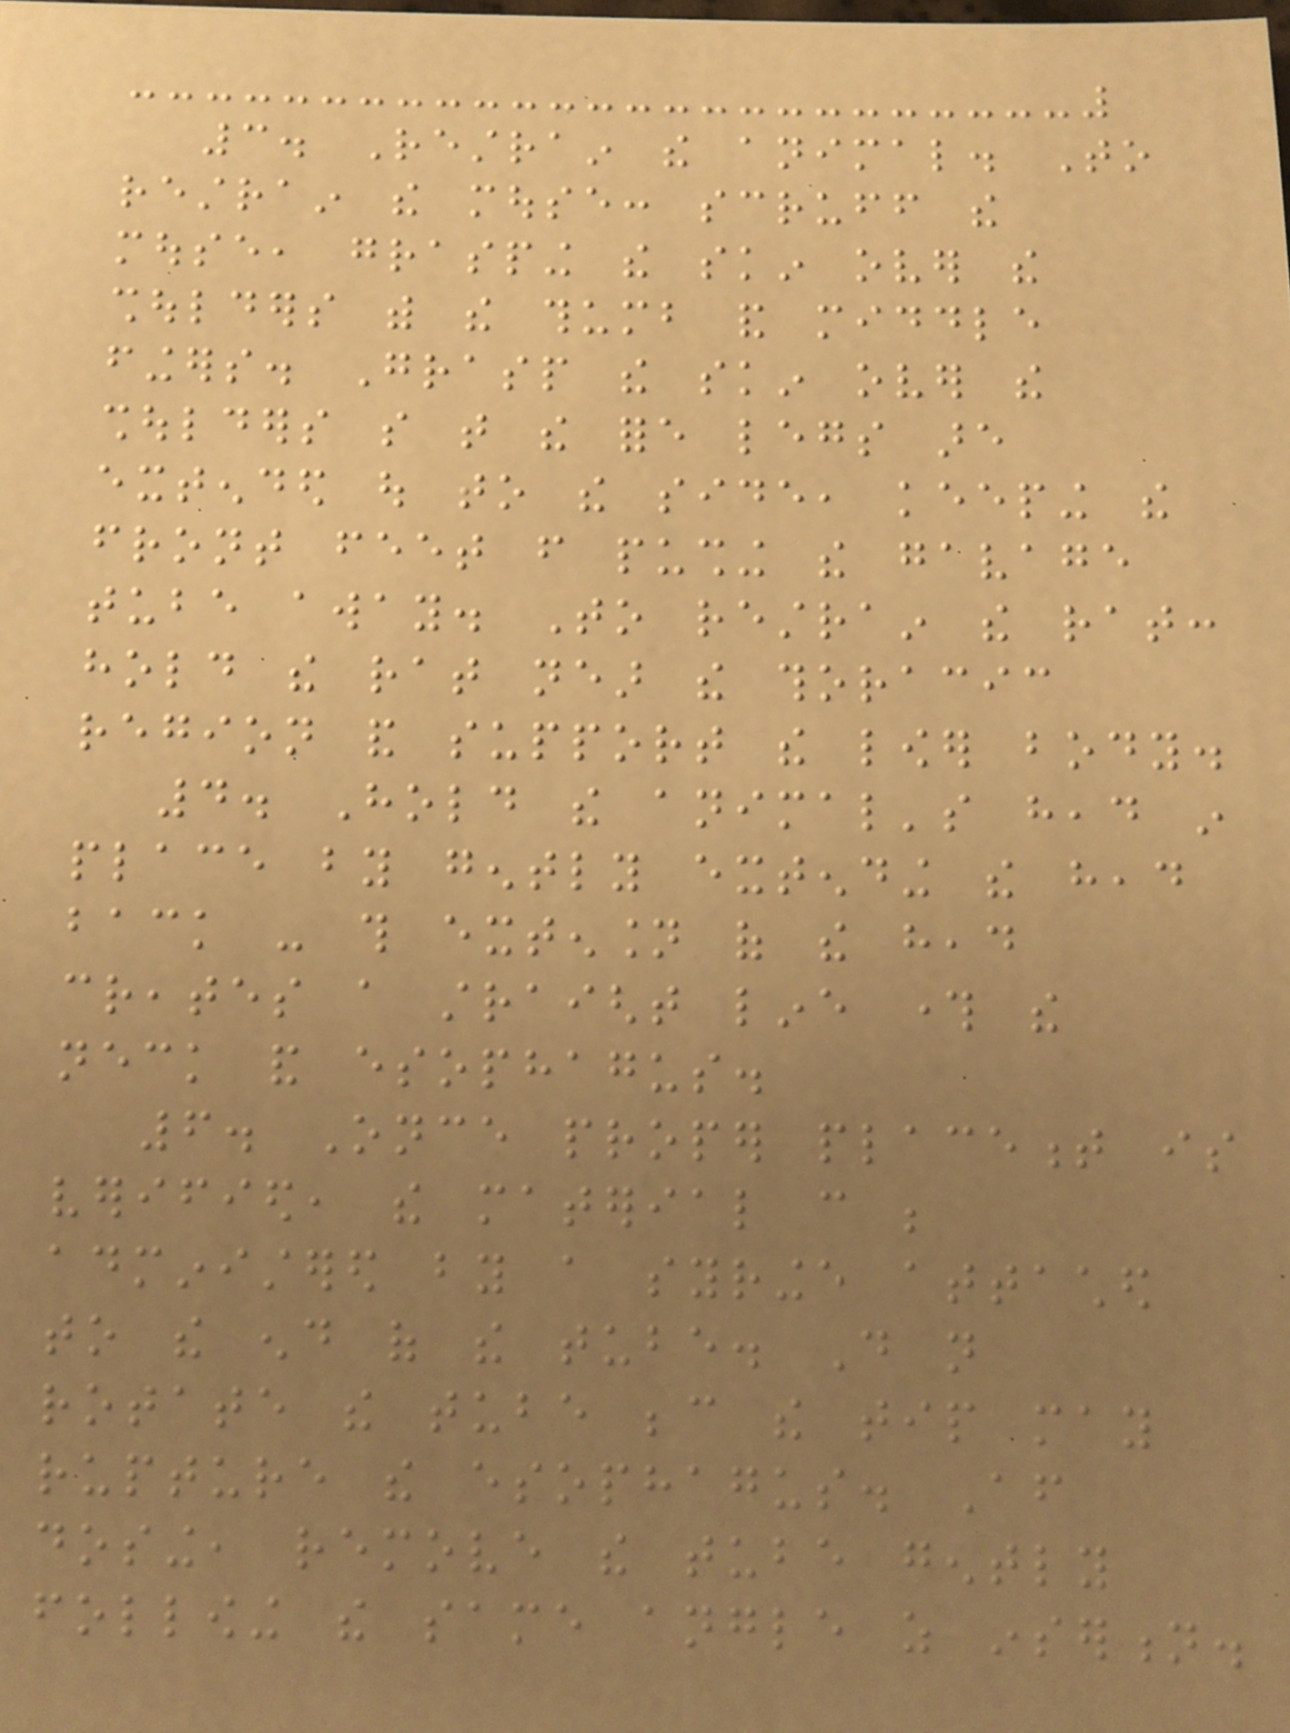3. Restrain the animal. To
restrain the mouse: scruff the
mouse, grasping the skin over the
shoulders with the thumb and middle
fingers. Grasp the skin over the
shoulders so that the fore legs are
extended out to the side, keeping the
front feet from pushing the gavage
tube away. To restrain the rat:
hold the rat near the thoracic
region and support the lower body.
4. Hold the animal's head in
place by gently extending the head
back - this extension of the head
creates a straight line through the
neck and esophagus.
6. Once proper placement is
verified, the material can be
administered by a syringe attached
to the end of the tube. Do not
rotate the tube because the tip may
rupture the esophagus. After
dosing, remove the tube gently
following the same angle as insertion.
